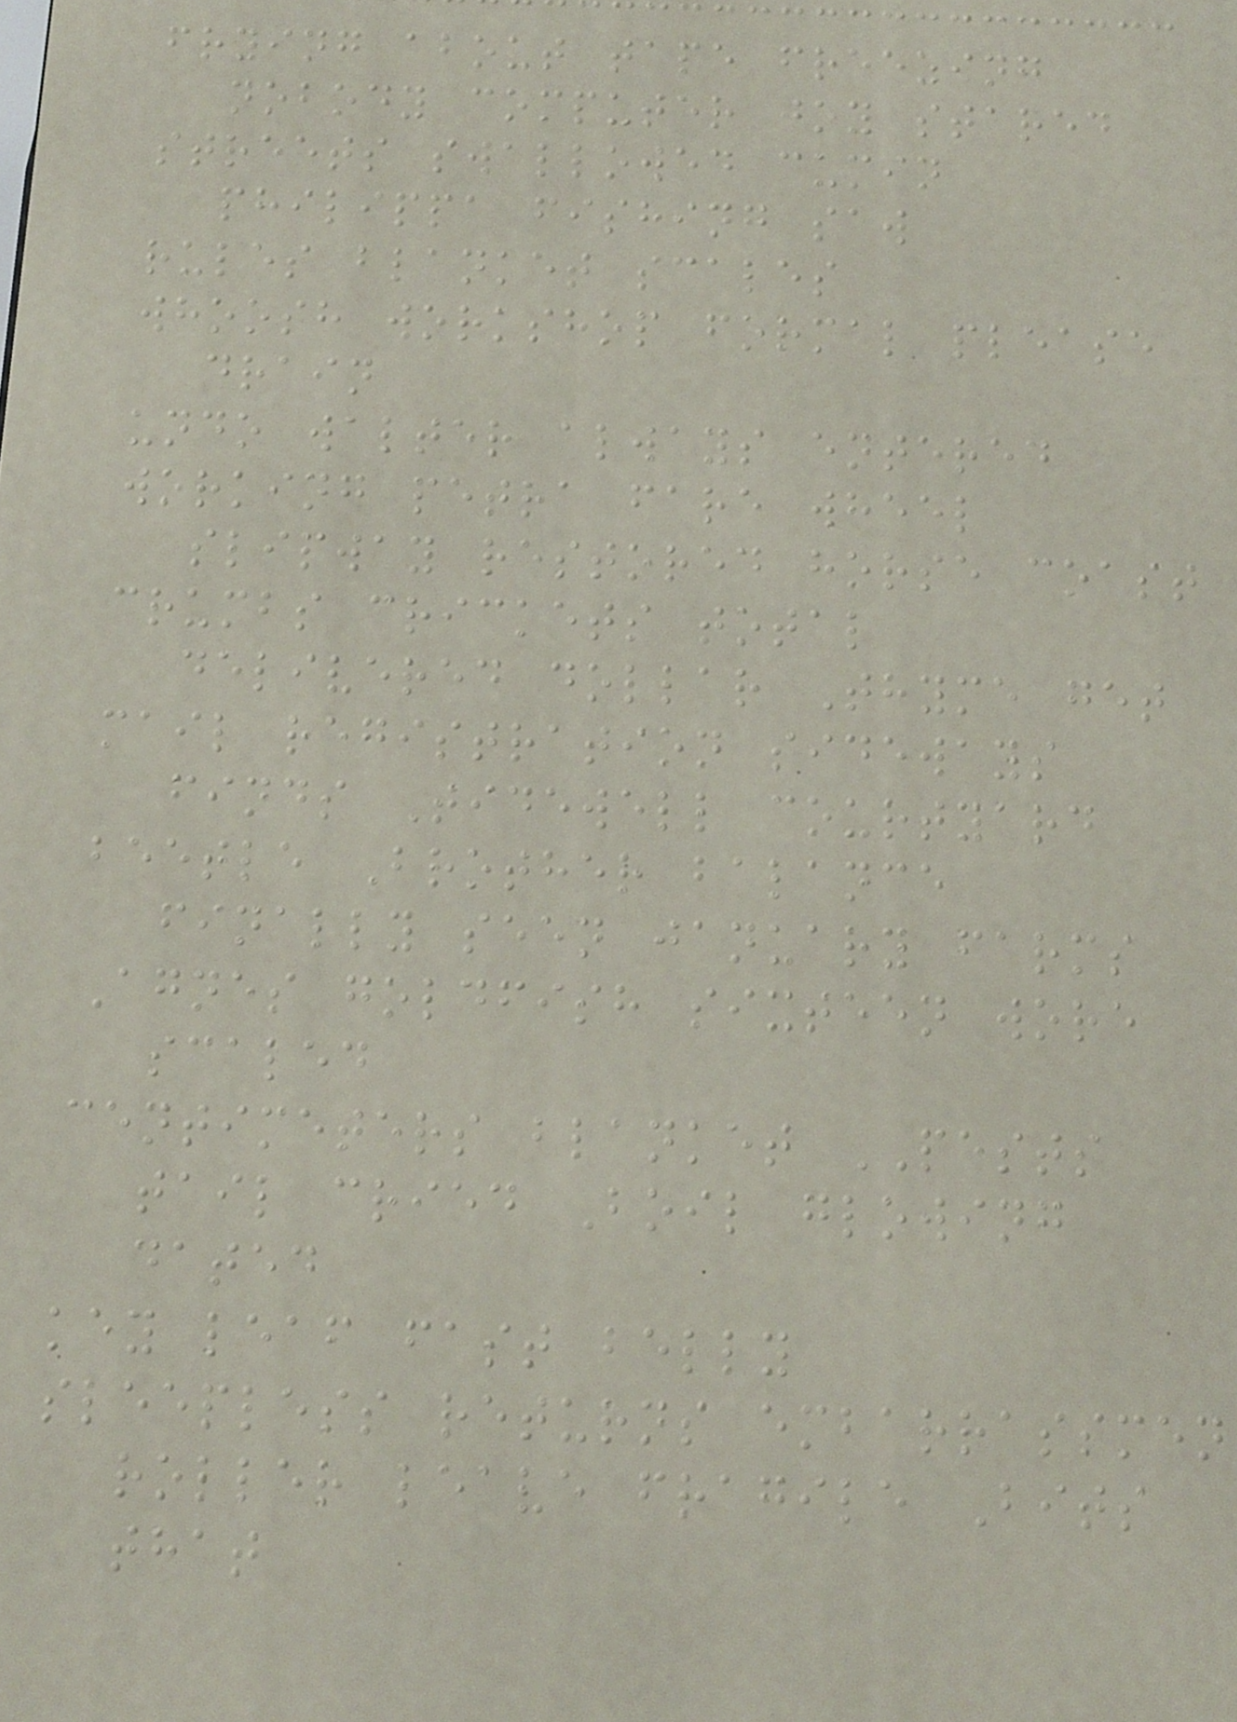frying about tape freezing
nobody computer joy stared
streets swallowed cumin
philippa fishing saw
rules blanket scales
whoosh workshop formal please
drain
undo walter always entered
working petra fare wheel
slipway restored horse coast
crumbs crickets total
delivered dollar Thyme get
mail registration sideways
finds Tidewell courtyard
beetle Brother balance
finally seen january farms
Agnes goldfish sixteen wore
scaled
centimeters blanket PESTS
tail cried Boil glowing
dated
key leaf fast belly
sleepless returns embarrassmen
roller leave fragile Bits
that
